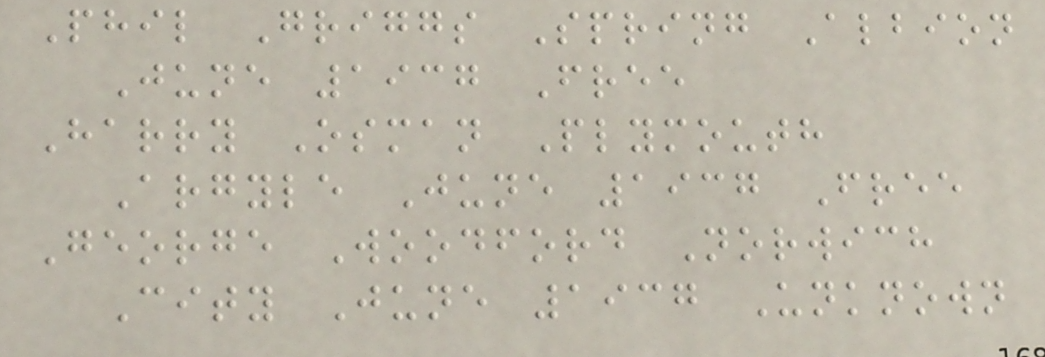Phil Griggs Spring Albion
June 1937 Free
Harry Osman Plymouth
Argyle June 1937 Free
George Woodford Norwich
City June 1937 Unknown
